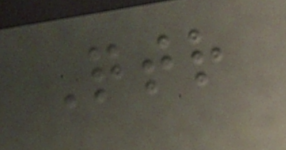Qtr
